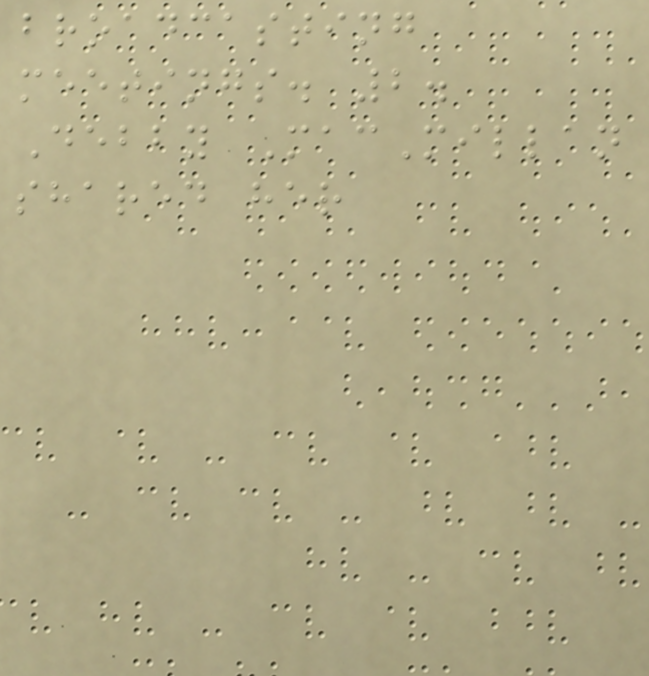broadcasting
meetings. 2.
Debby MacMillan
shared her
